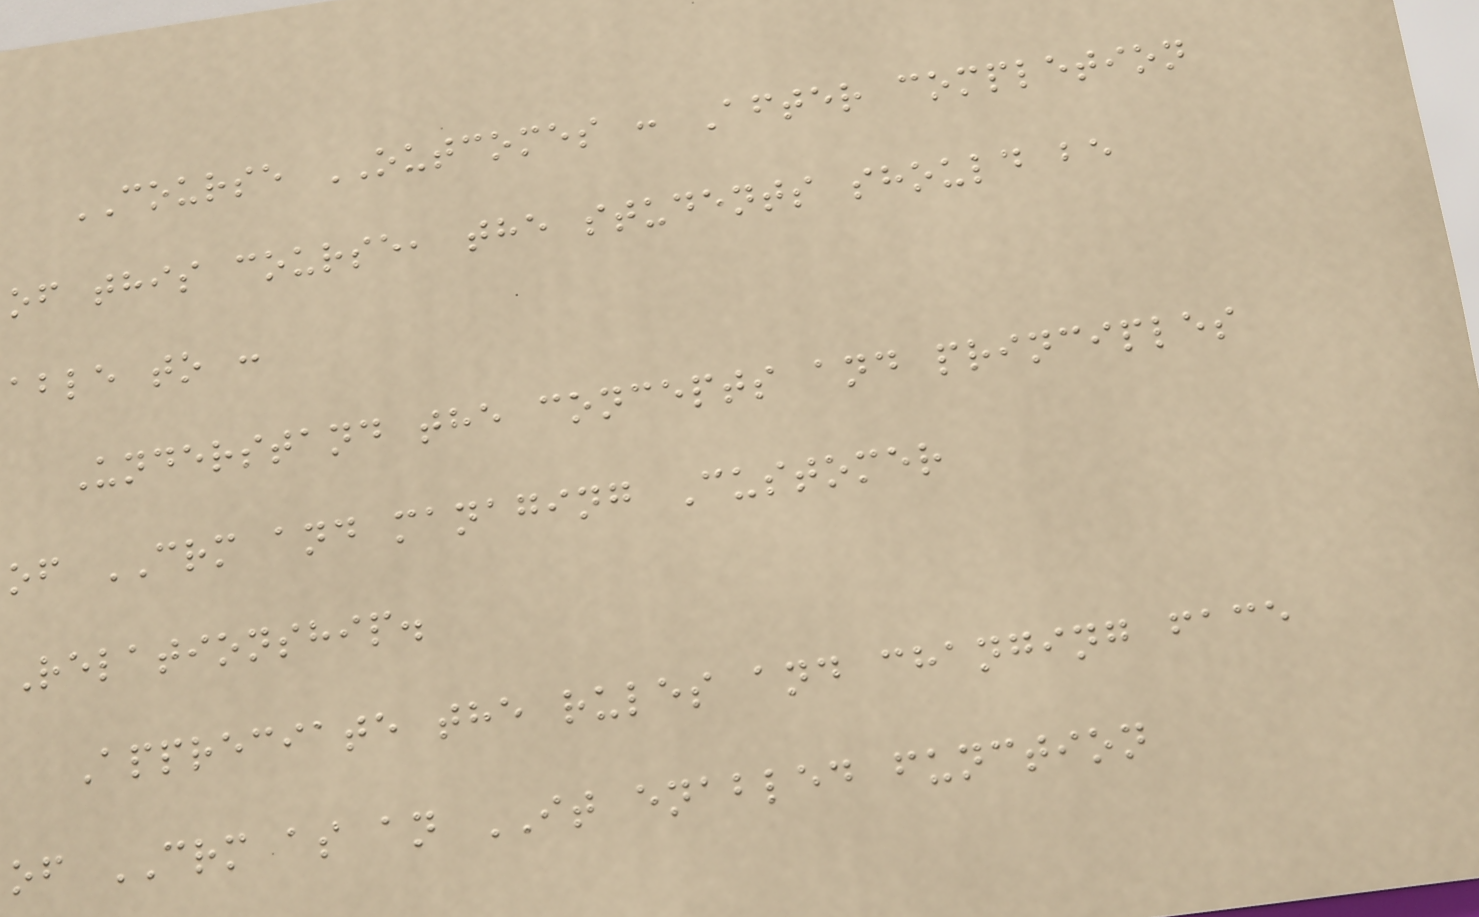COURSE OUTCOMES : After completion
of this course, the students should be
able to :
Understand the concepts and principles
of CRM and managing Customer
Relationship.
Appreciate the rules and changing face
of CRM as an IT enabled function
